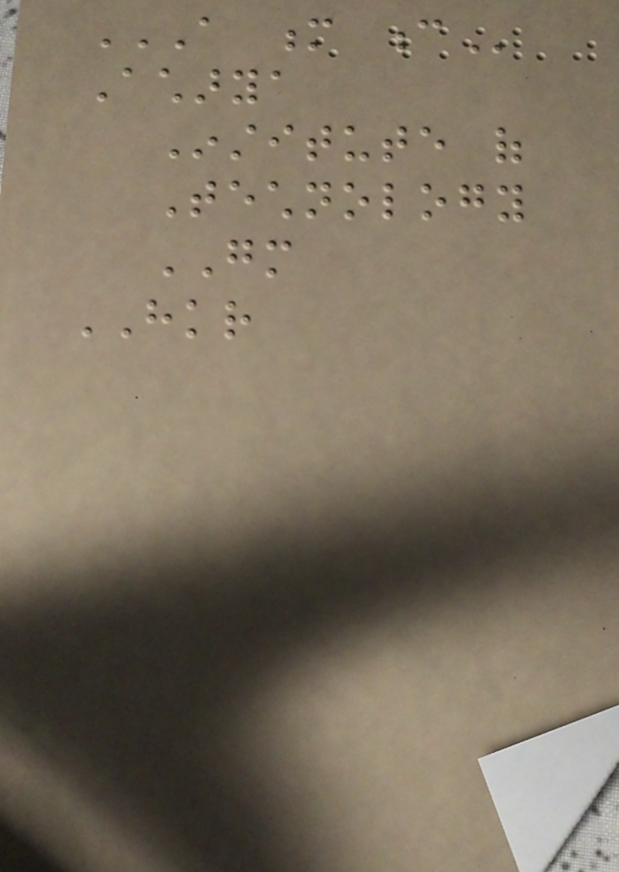A M C
Acharya
Institute of
Technology
GM
HKR
